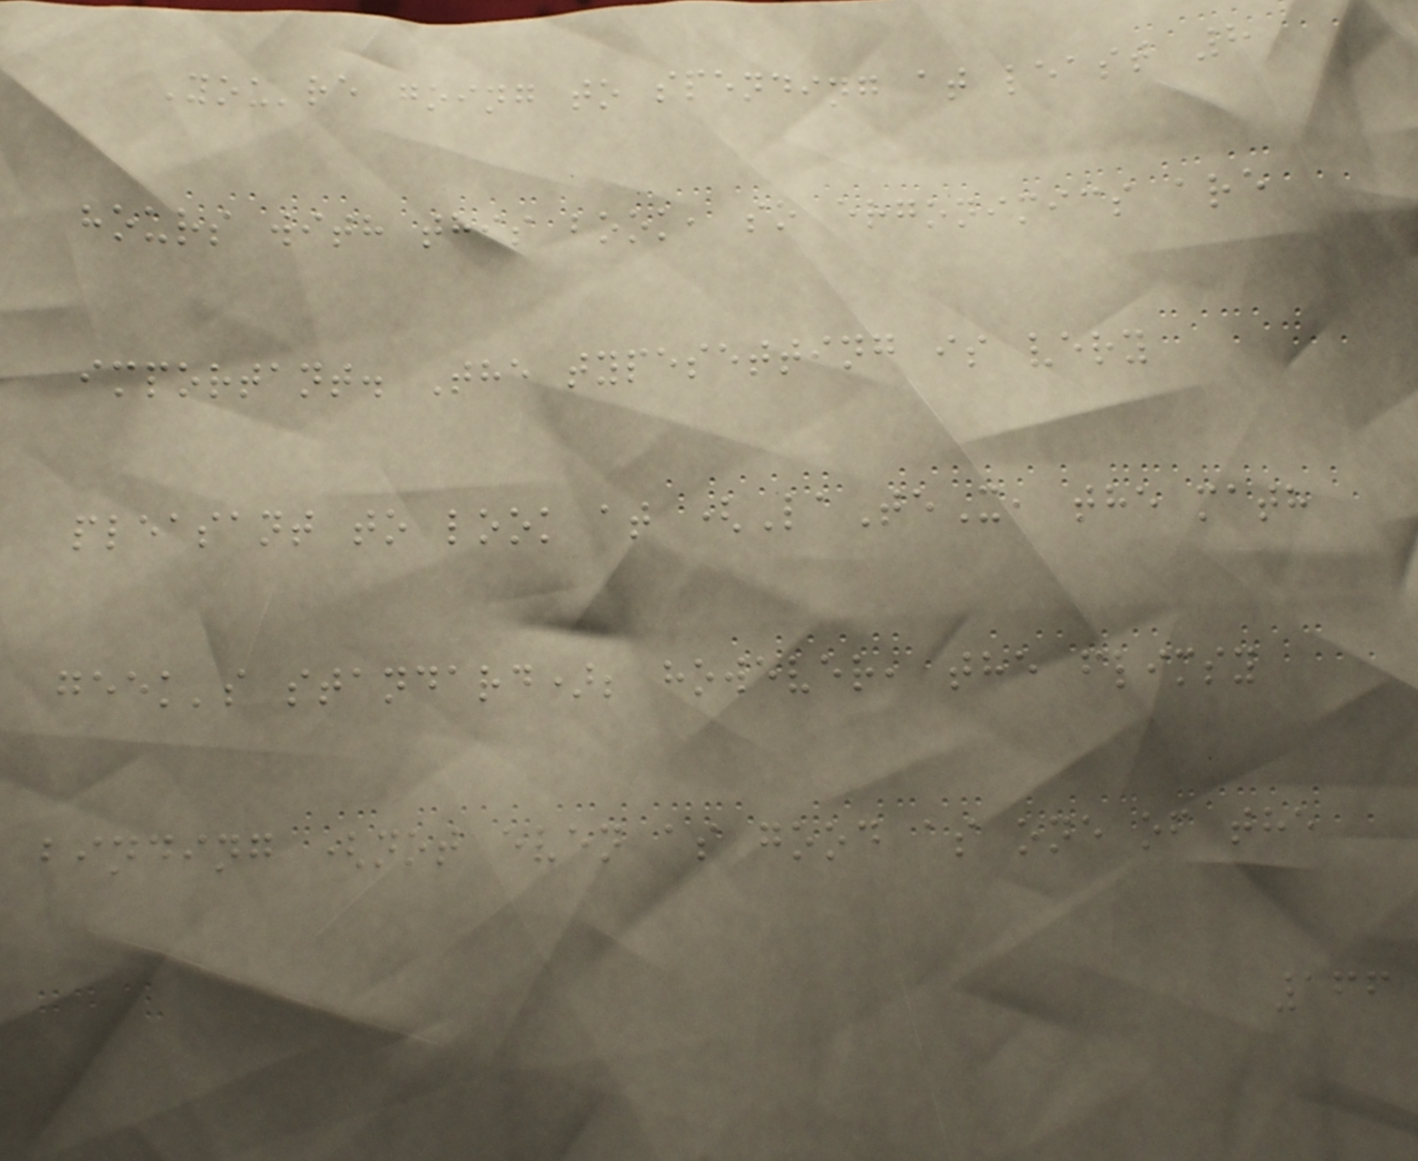You're going to spending at least 8
hours with this book, so ergonimics are
important. The typesetting is very
pleasant to look at (LaTeX, the math
geek's standard); however, the flimsy
binding (not even as good as one of the
166
